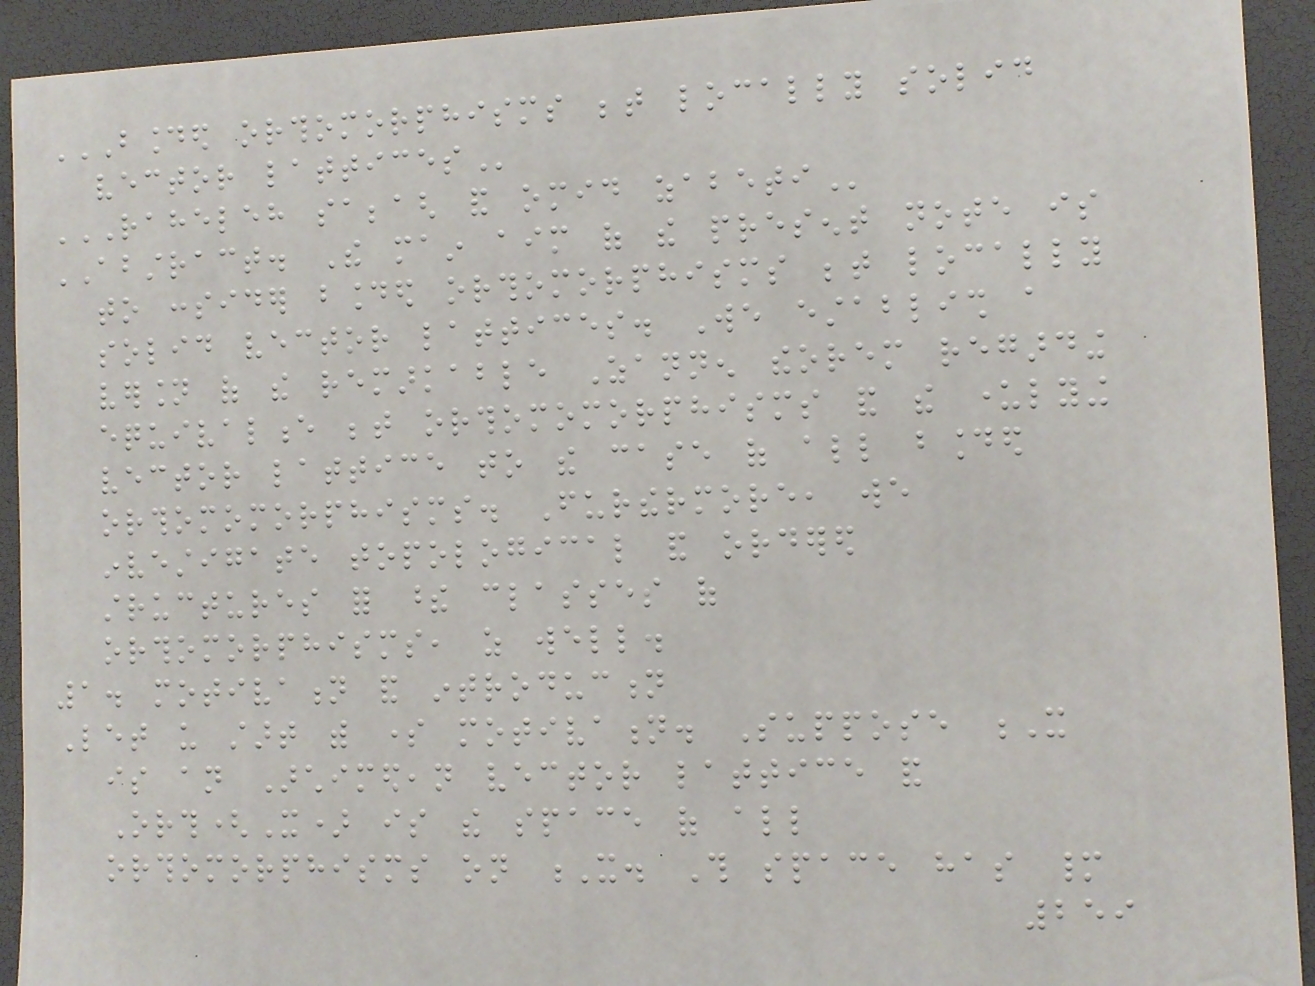BOUNDED ORTHOMORPHISMS BETWEEN LOCALLY SOLID
VECTOR LATTICES
RAHELEH SABBAGH AND OMID ZABETI
ABSTRACT. The main aim of the present note is
to consider bounded orthomorphisms between locally
solid vector lattices. We establish a
version of the remarkable Zannen theorem regarding
equivalence between orthomomorphisms and the underlying
vector lattice to the case of all bounded
orthomomorphisms. Furthermore, we
investigate topological and ordered
structures for these classes of
orthomorphisms, as well.
1. motivation and introduction
Let us start with some motivation. Suppose X
is an Archimedean vector lattice and
Orth(X) is the space of all
orthomorphisms on X. This space has many
259
